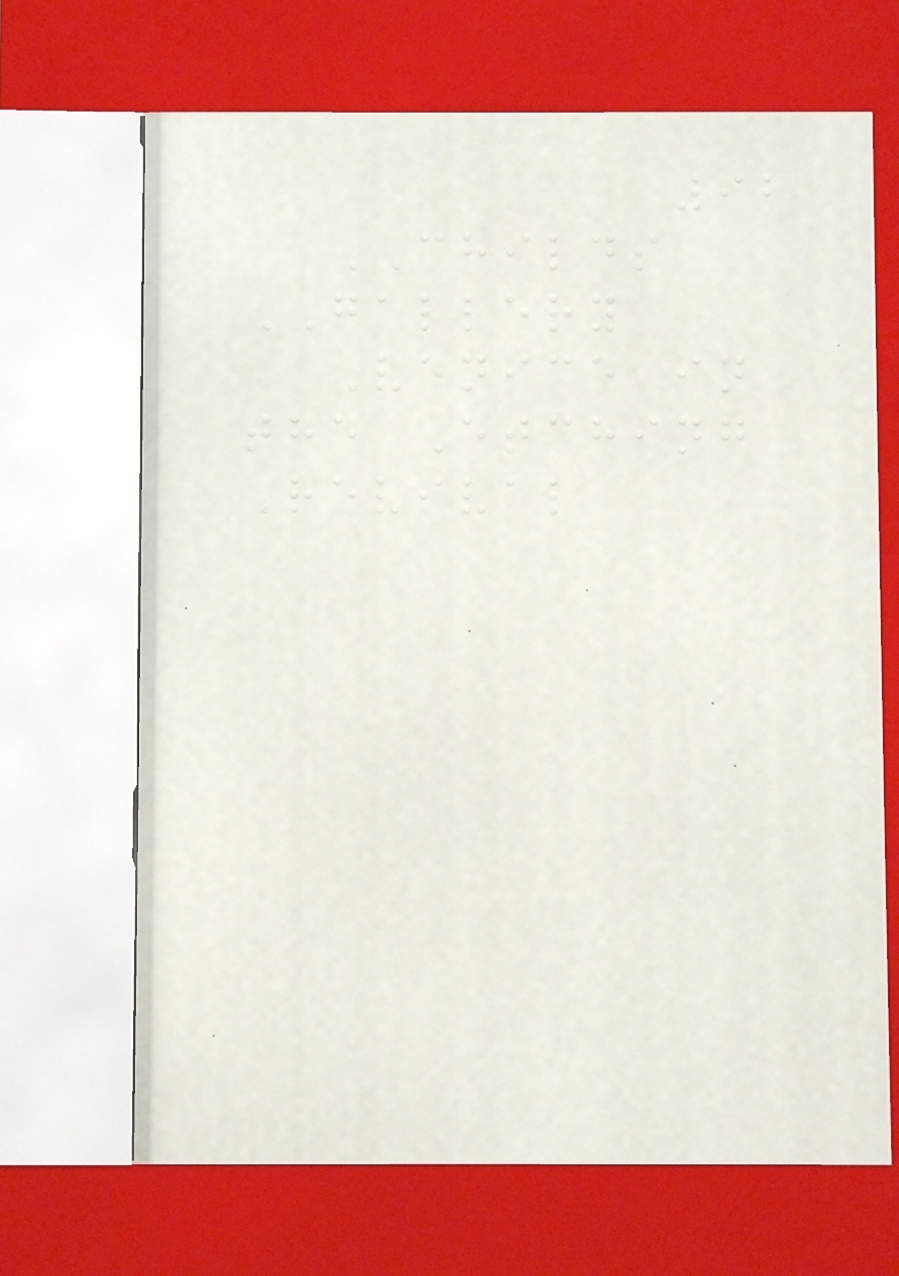92
CHILDS
GALLERY
Venice in
the Etching
Revival
